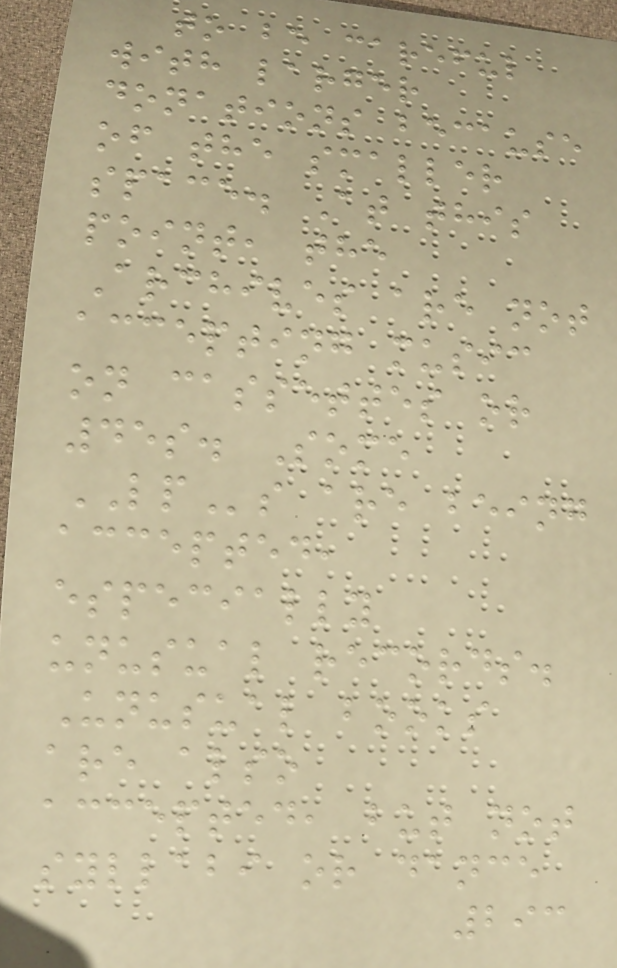to be careful
with larger
donations because
of the smaller
space. At this
point, the
Archives are not
accepting music
on cassettes or
45s. Some
LPs are being
accepted,
especially
unusual records.
Unusual books
are also
accepted, but not
syllabi or dance
293
